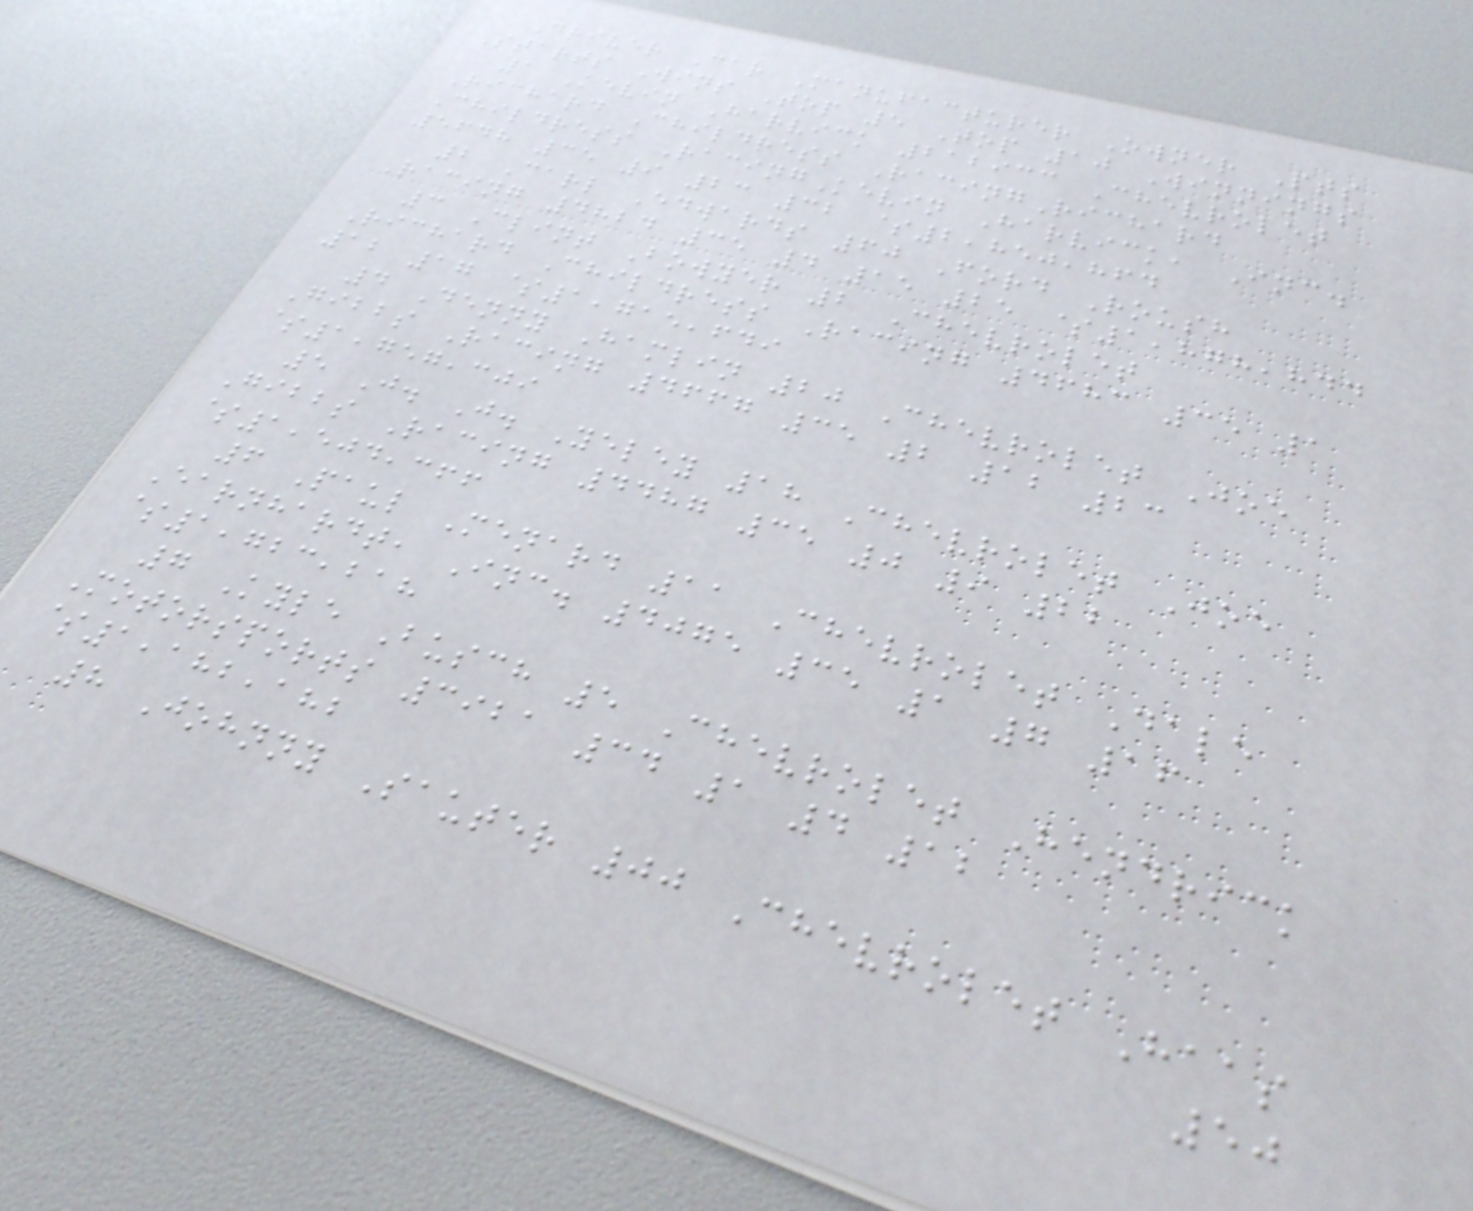Driver Car Manufacturer Owner Pts
Starts Wins Top 5 Top 10 Winnings
1 Kevin Harvick 212933 Chevrolet
Richard Childress RacingRichard
Childress RacingKevin Harvick, Inc.
5648 35 9 23 32 $2,850,864
2 Carl Edwards 60 Ford Roush
Racing 4824 35 4 15 25 $1,878,844
3 Clint Bowyer 2 Chevrolet
Richard Childress Racing 4683 35 1
12 17 $1,715,649
4 Denny Hamlin 20 Chevrolet Joe
Gibbs Racing 4667 35 2 12 23
$1,757,309
5 J. J. Yeley 18 Chevrolet Joe
Gibbs Racing 4487 35 0 9 22
$1,504,366
6 Paul Menard 11 Chevrolet Dale
Earnhardt, Inc. 4075 35 1 7 16
$1,723,218
7 Kyle Busch 5 Chevrolet Hendrick
Motorsports 3921 34 1 4 12
$1,182,182
8 Johnny Sauter 00 Chevrolet Haas
50
